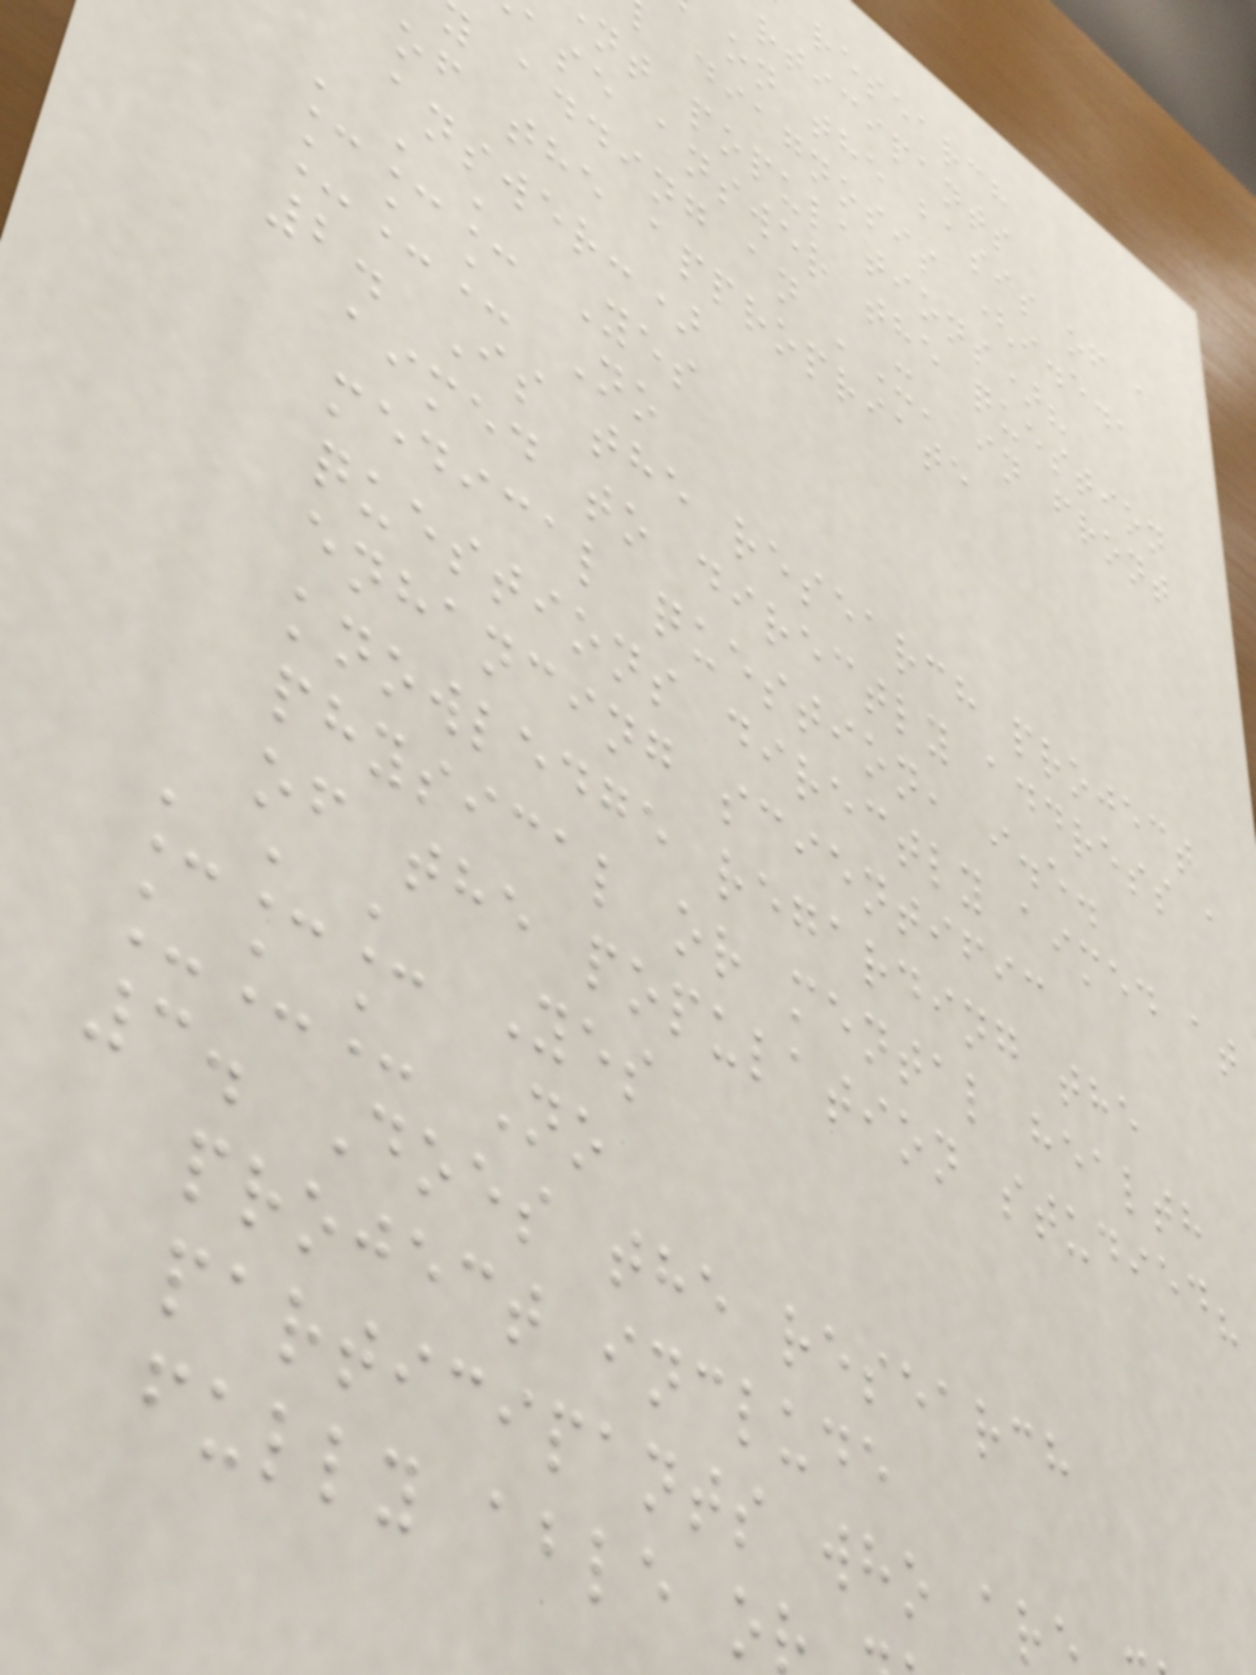research
rticipants
on the basis of a
diagnosis (i.e.,
nt populations)?
ase answer the question
adding an 'X' in front
of the appropriate
answer:)
___ Yes
___ No
2. Is the research project
aimed to directly address a
medical question, i.e.
questions directly aimed at
enhancing scientific
knowledge regarding the
physical or mental health
of the population studied?
___ Yes
___ No
3. Does the research
project include
participants who ar
fully able o
